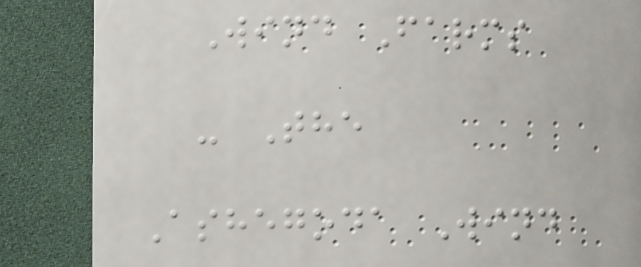Wind Farms
- The
Ashegoda Wind
